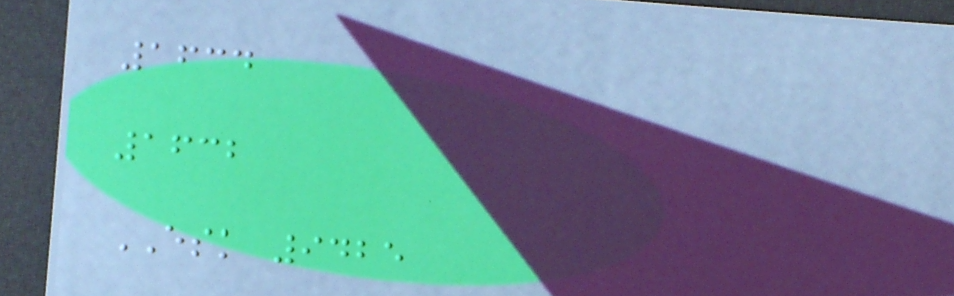1634
1632
ESK 9425
